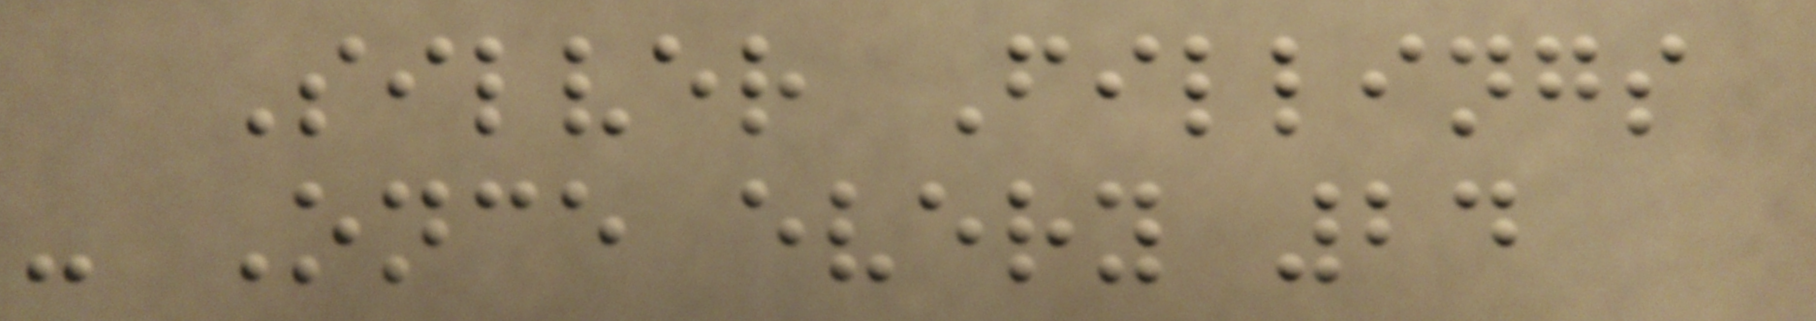Silver Fillings
- Once every 24
